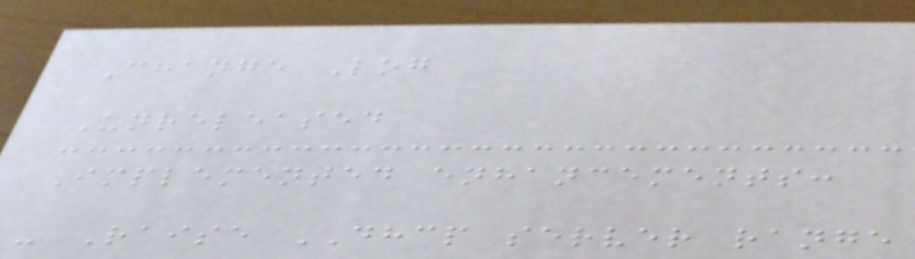Change Log
Unreleased
Implemented enhancements:
- Raise DHCP server range
